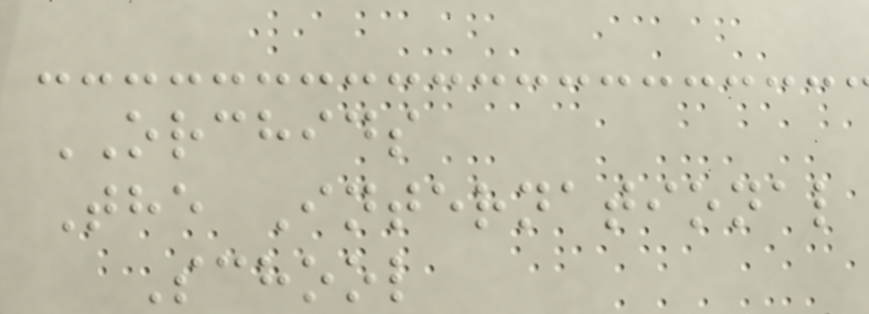ORCHIDS
The International
School
